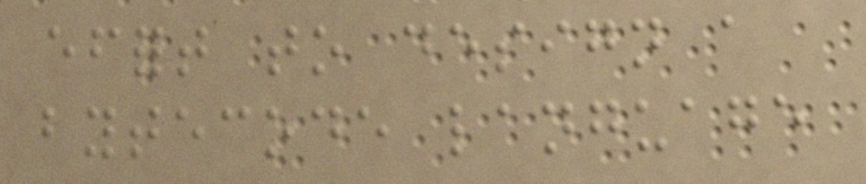effort to design a
bytecode language
